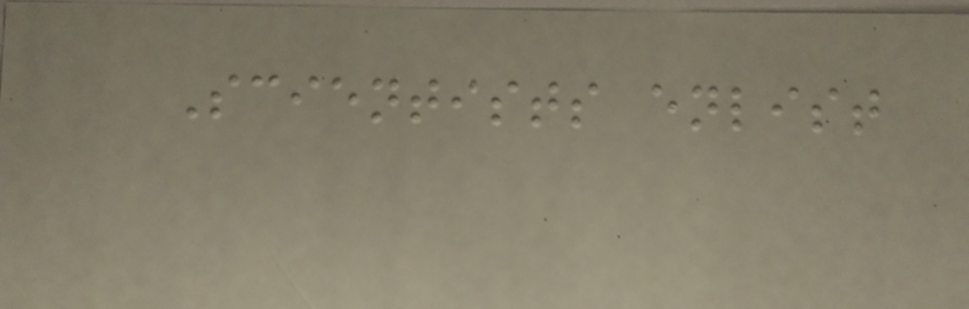Scientists enlist
